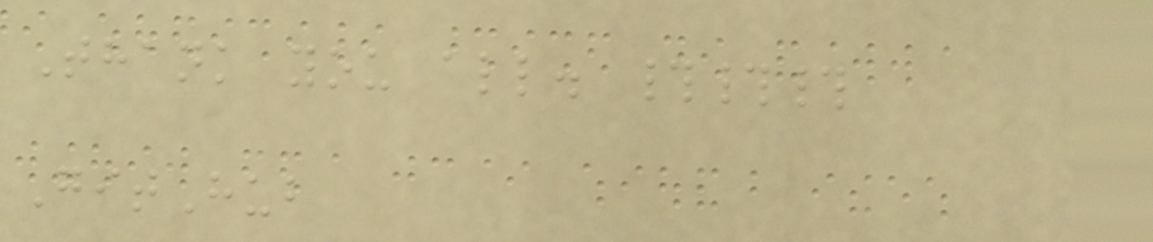Thank you all. ###
GitHub
